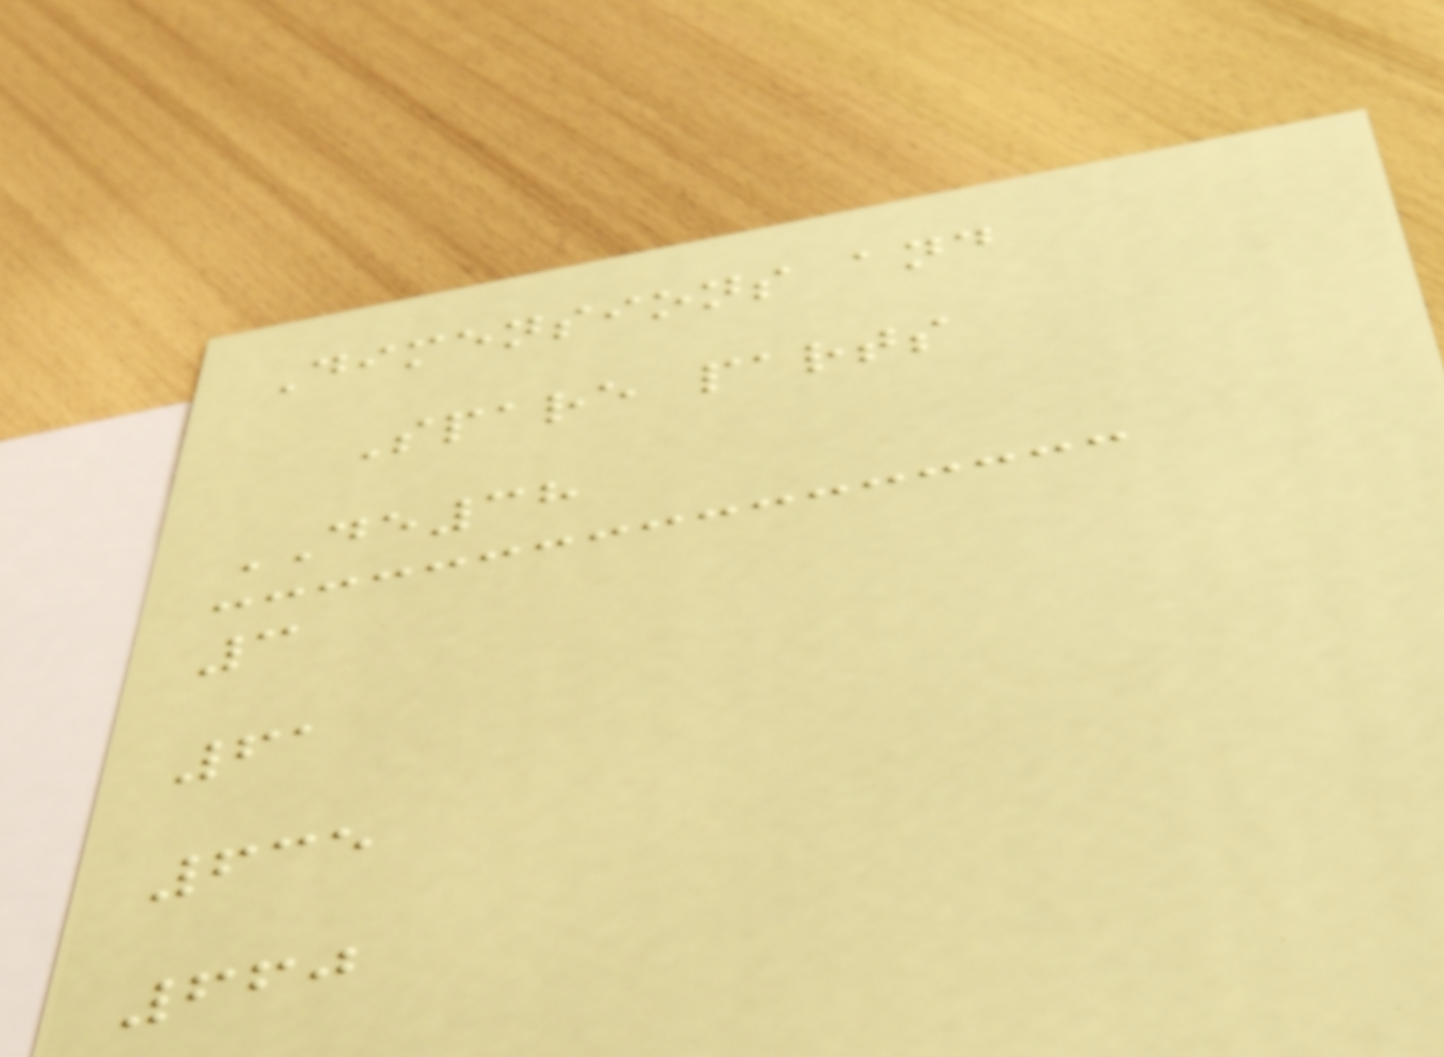Dimensions and
Spare parts
DE38
3
61
635
660
